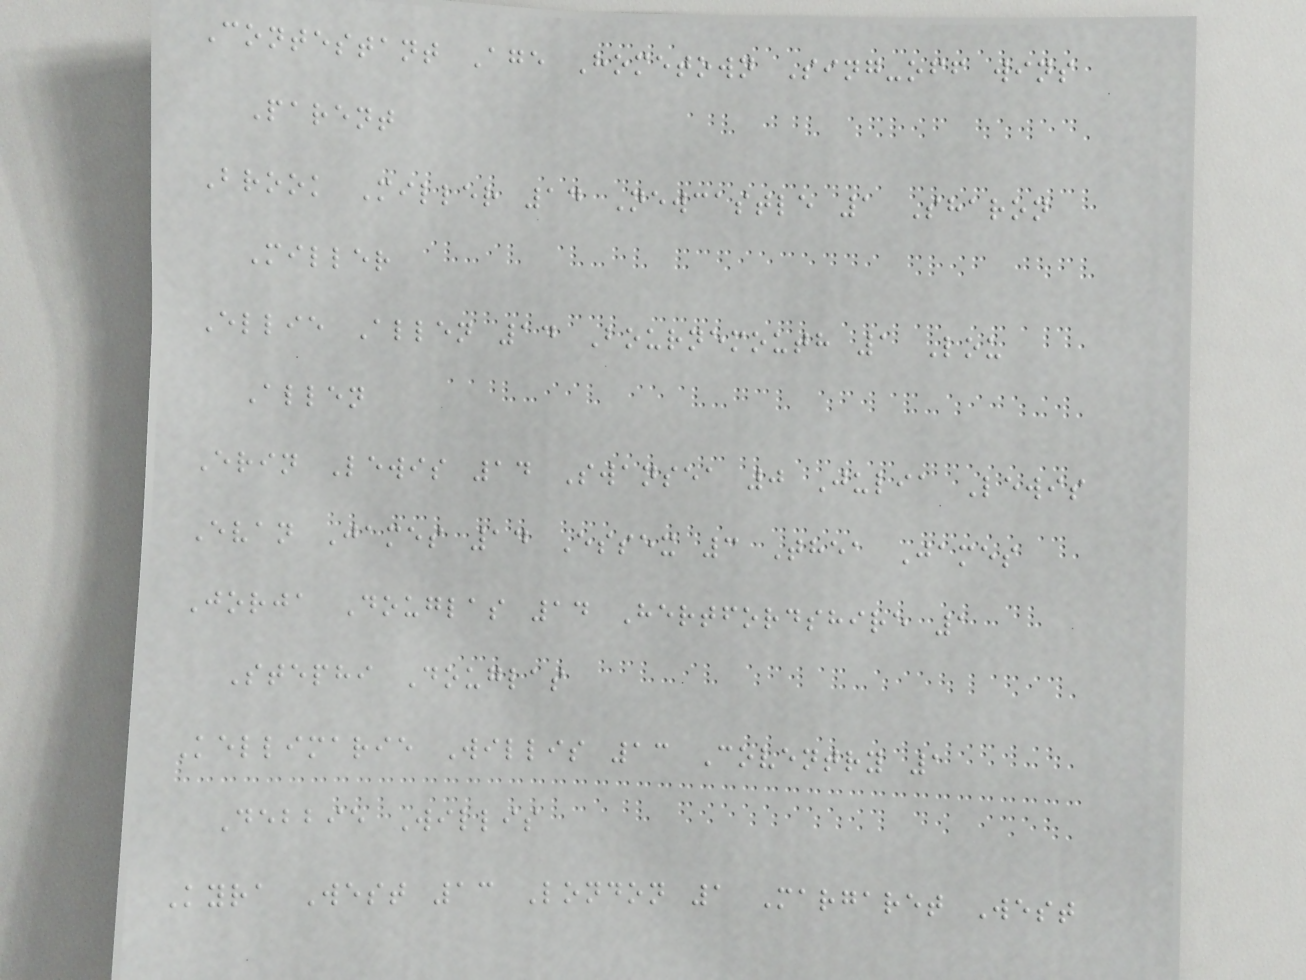Contestant Age Hometown Sing-off wins
Parent
Brook Miller 14 Newcastle 1 Sharon
Miller
Ellie Allen 14 Bournemouth 1 Lou
Allen
Erin Lewis 14 Swansea 0 Julia Lewis
Evan James 14 Essex 3 Thea James
Jorja Douglas 14 Hertfordshire 1
Stephi Douglas
Kellimarie Willis 13 Coventry 1
Debbie Willis
Kyra West 13 London 1 Margaret West
